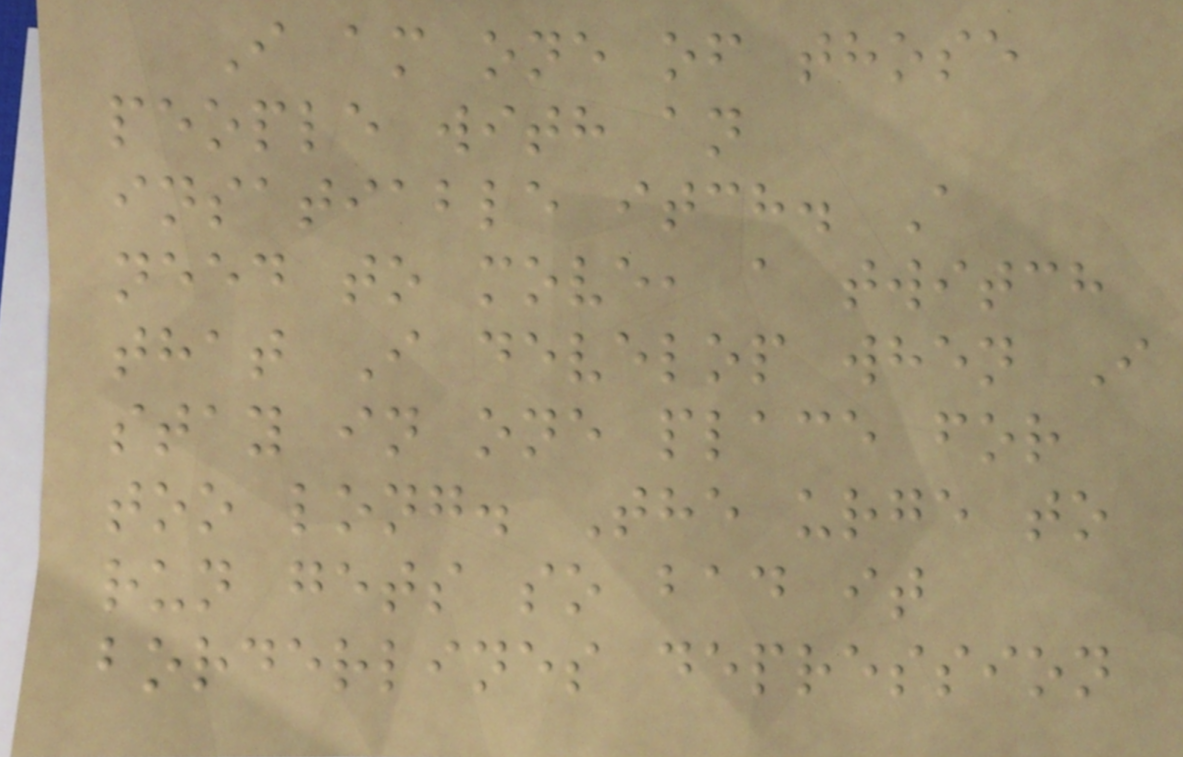I am one of those
people with an
insatiable itch. A
need to move, a twitch
that I develop when I
stay in one place for
too long. The urge to
run gets so bad it
borderlines depression
